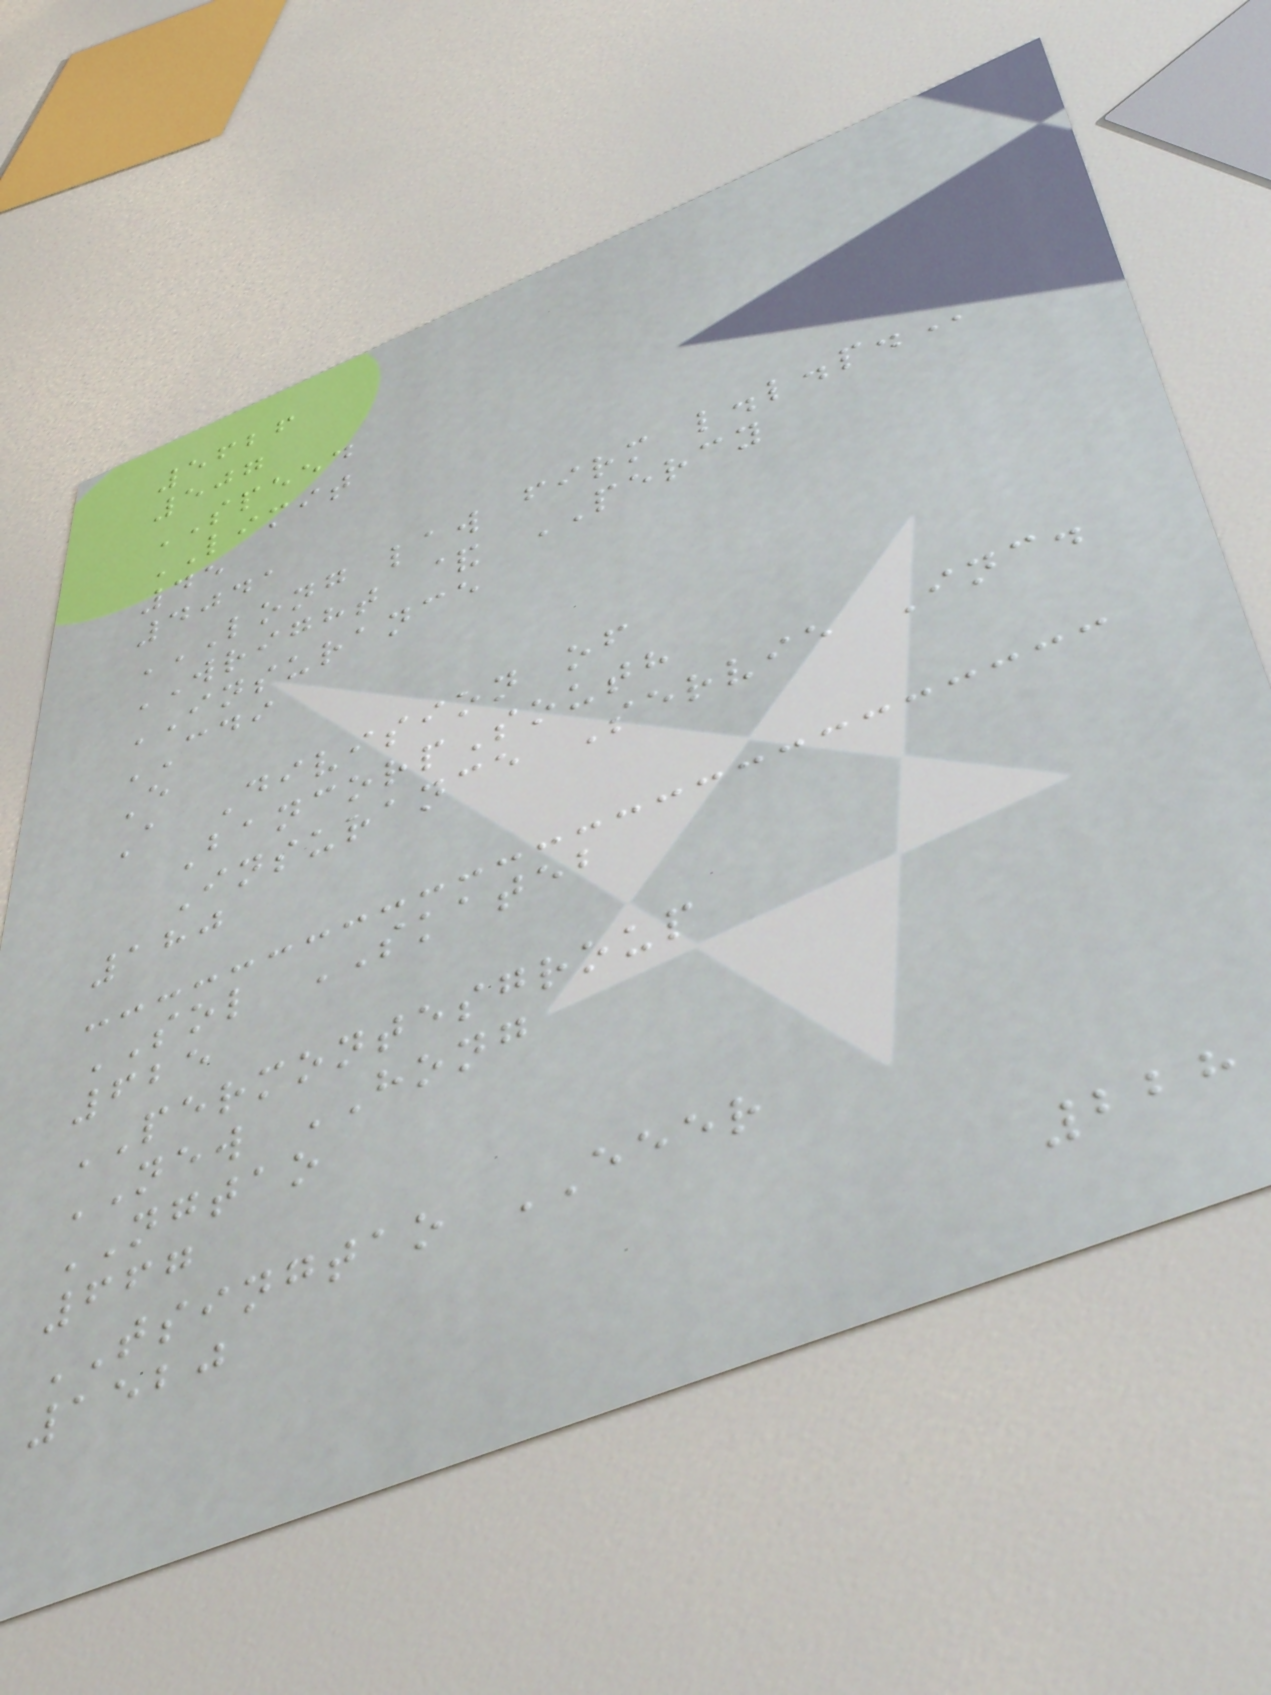5626
507
SPEED
LIMIT
45
4041
LONG LAW FIRM L.L.P.
WRIGHT & PERCY
INSURANCE
CDI
E
A Division of
BancorpSouth
Insurance Servie Inc.
180
SOL SKATEB
625
PERMONTESGROUP
NEW HONG
NGTAO
667
TSINGTAO EEER
1520
228
